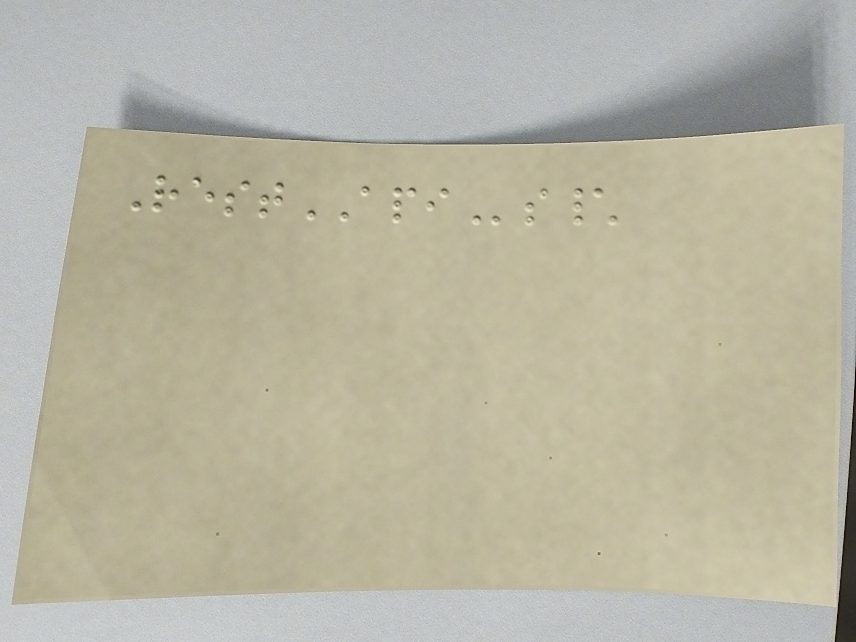RestAPIs\
